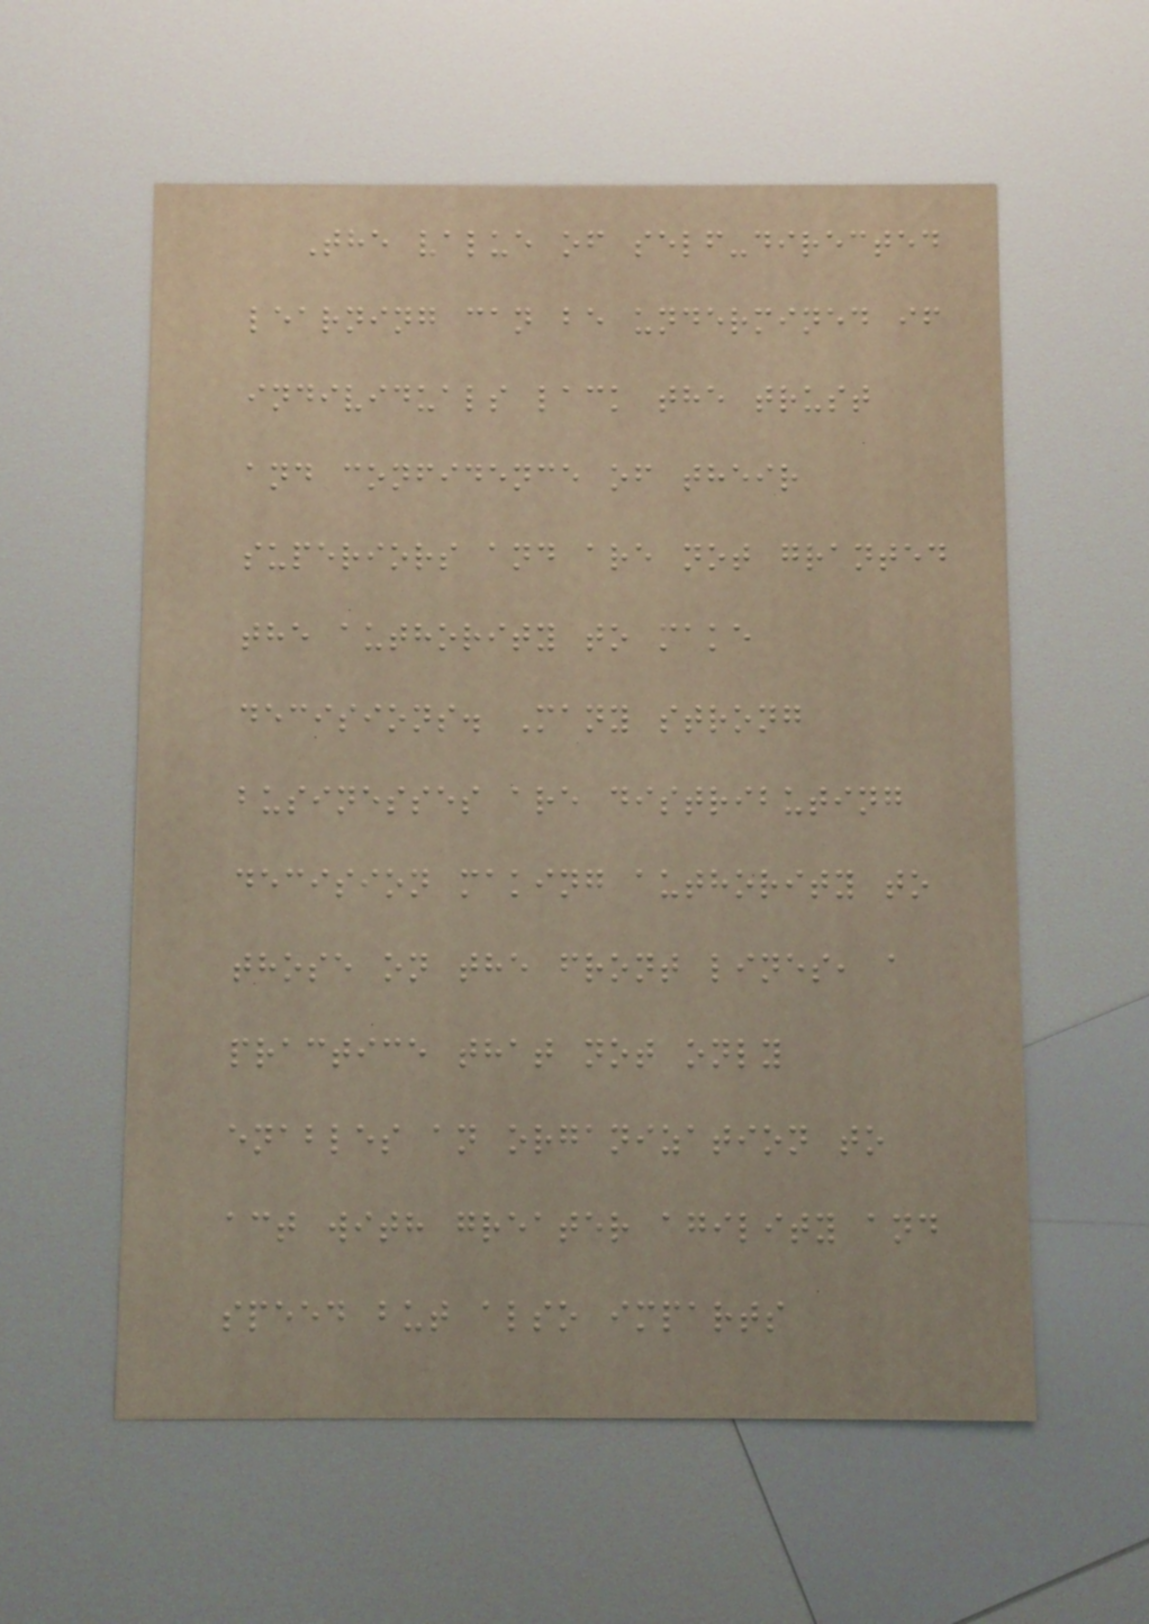The value of self-directed
learning can be undermined if
individuals lack the trust
and confidence of their
superiors and are not granted
the authority to make
decisions. Many strong
businesses are distributing
decision making authority to
those on the front lines, a
practice that not only
enables an organization to
act with greater agility and
speed but also imparts
